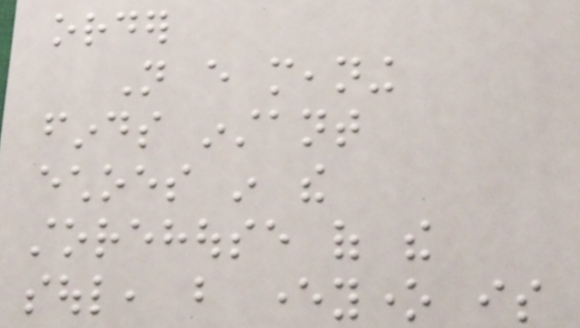order
Not every meaning
finds instant
echoes in the
storehouse of the
soul, but everyone is
